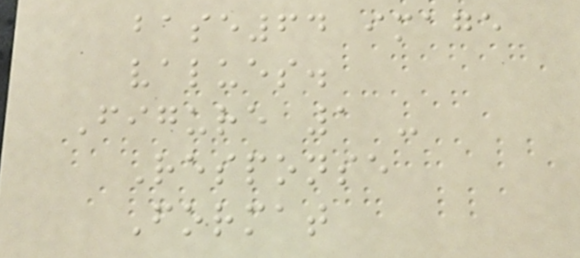base64 image
values.
Figure 1 -
Response
Format
